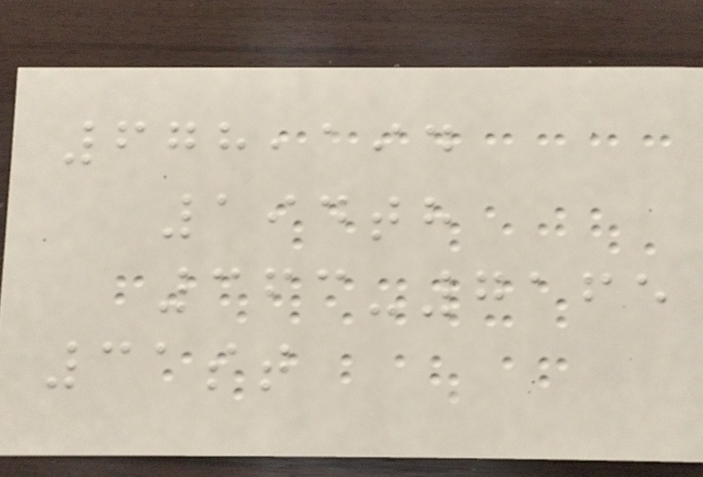678,194
194th
363-7165
31st
